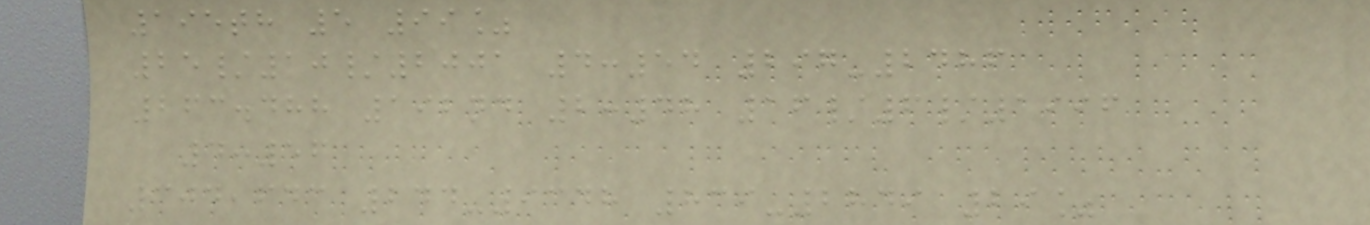195th 5 99%
25/10/2001 4:54 297-2486
263.488 192nd 2:48 16/6/1996
4:56
304,643 244-9348 839-2849 29%
